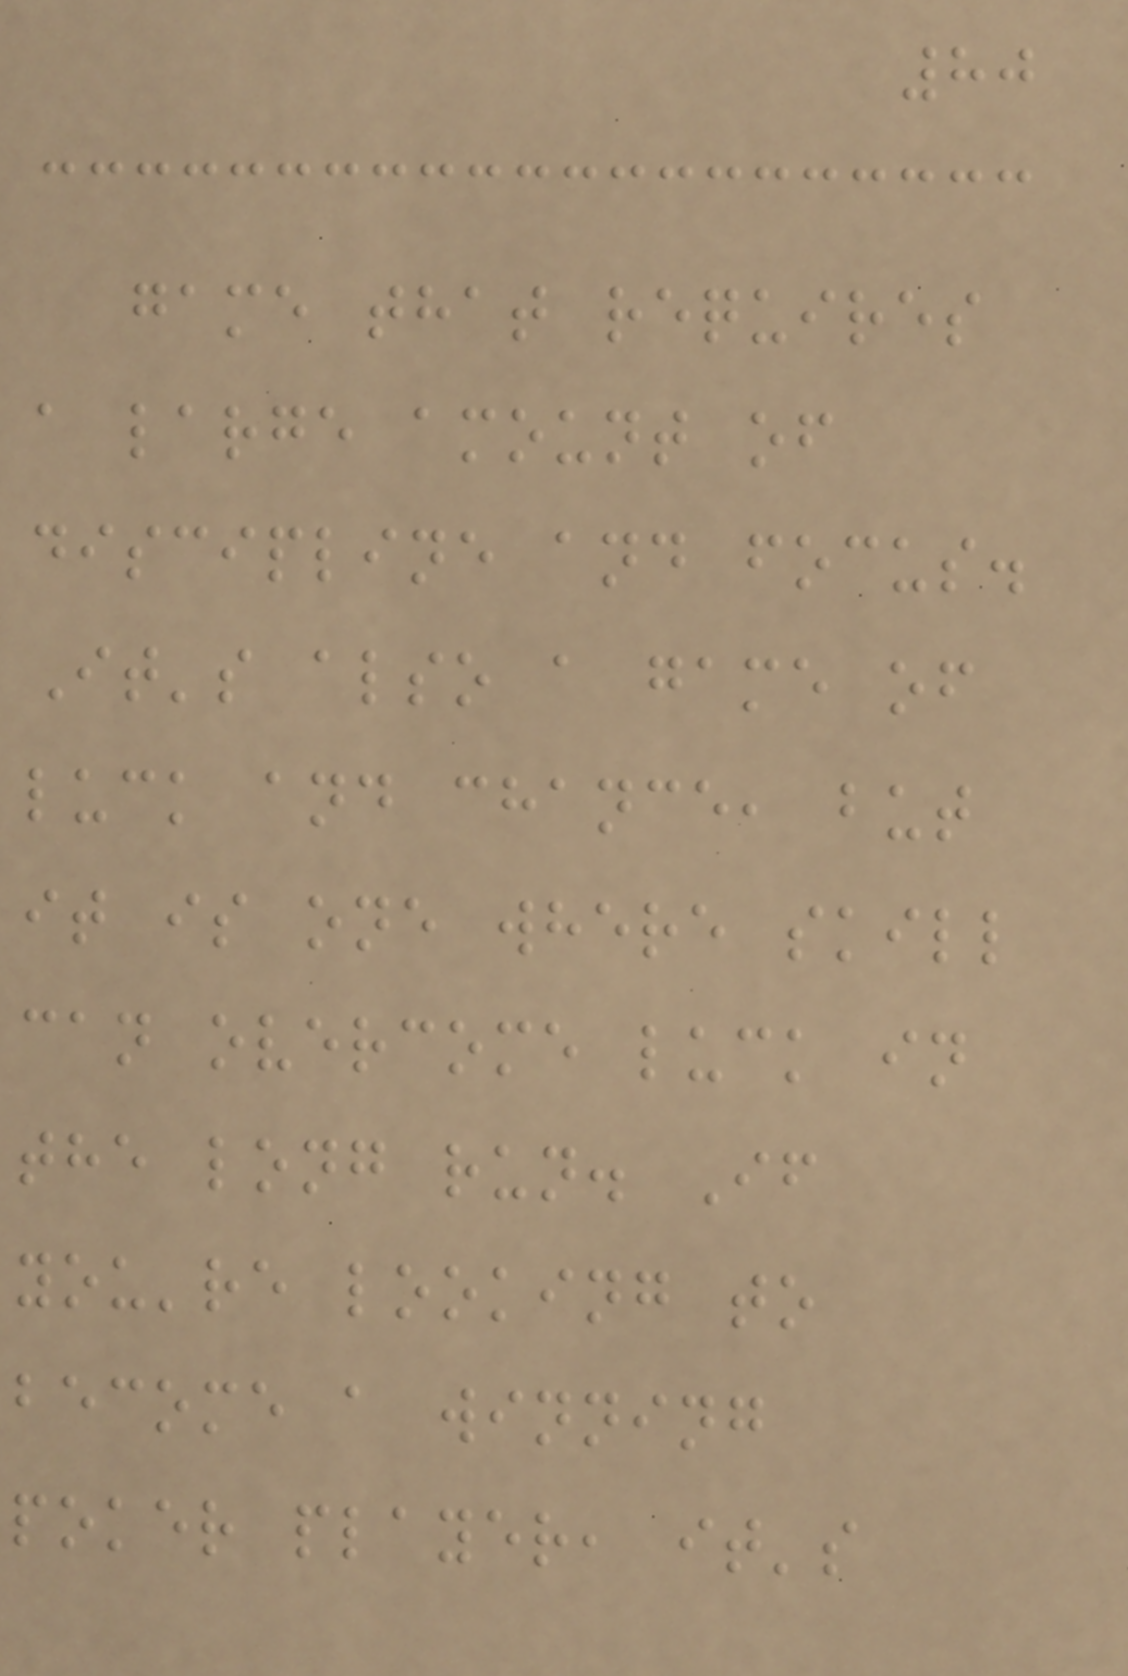80
game that requires
a large amount of
discipline and focus.
It's also a game of
luck and chance, but
it is one where skill
can overcome luck in
the long run. If
you're looking to
become a winning
poker player, it's
